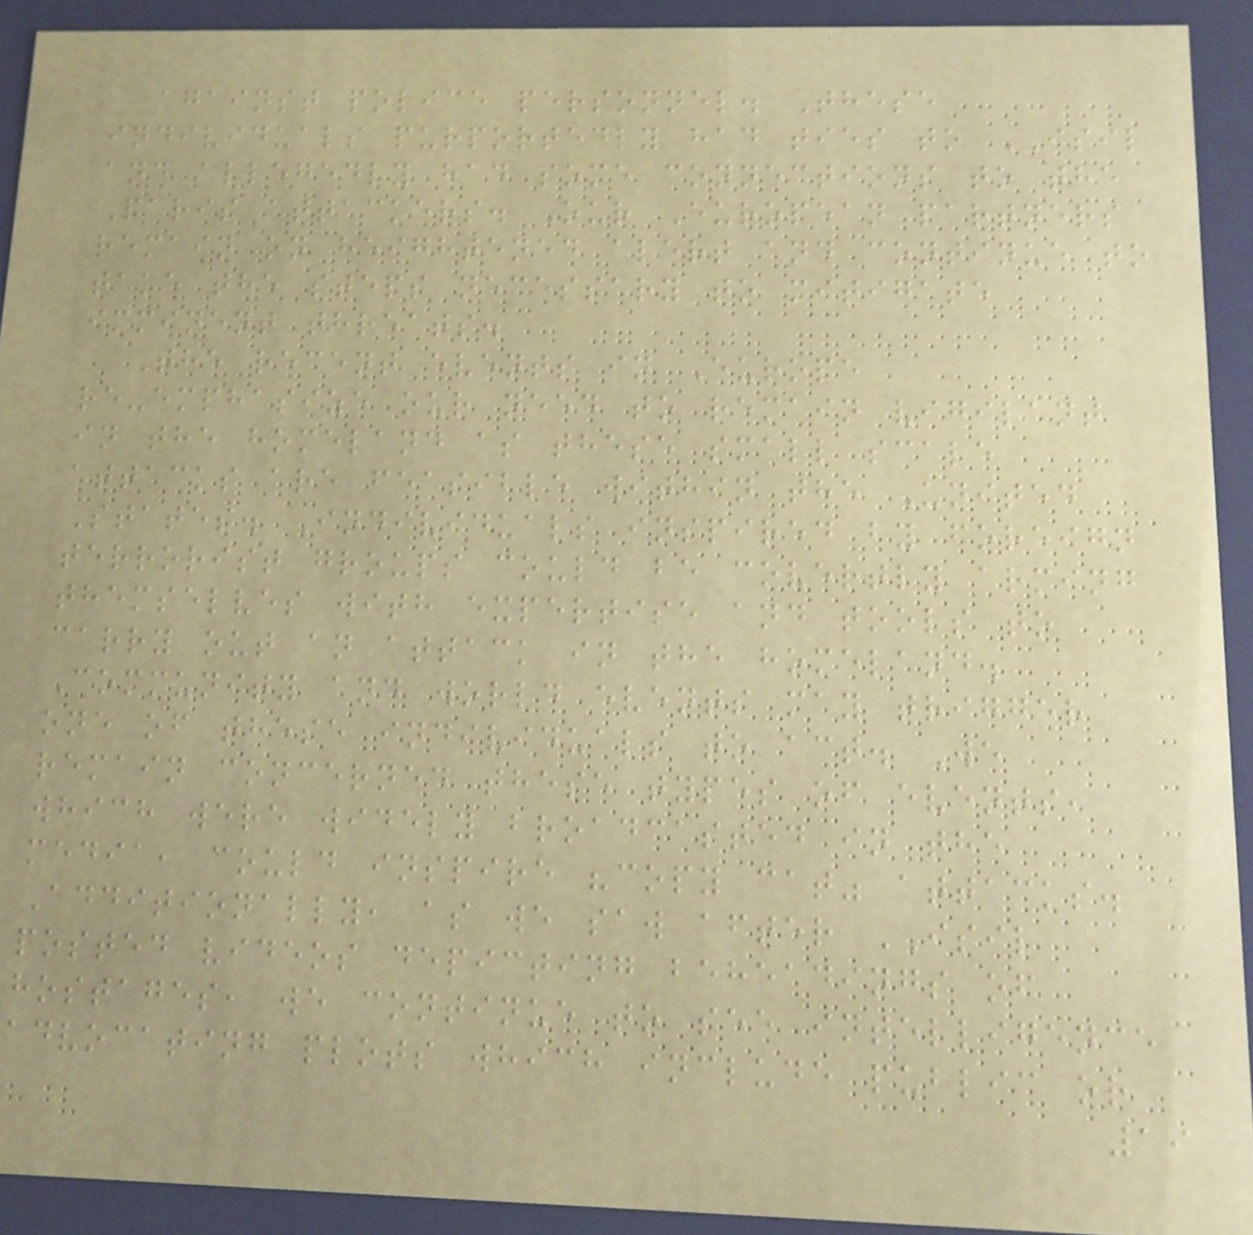against police personnel. These
individuals purportedly had ties to ISIL
and allegedly had some connections to the
Paris attackers. Our European partners
remain on heightened alert and continue to
take the steps necessary to mitigate
imminent threats.
The recent events in Europe
re-emphasize our need to remain vigilant
in the homeland as these small scale
attacks are feasible within the United
States. Individuals inspired by foreign
terrorist groups could be covertly arming
themselves with expertise and tools to
carry out an attack in the homeland.
Community and world events may trigger
one of these individuals to act. We
remain concerned these types of events,
which were widely broadcasted in the
media, could inspire "copy cat" attacks.
Additionally, as we saw after ISIL
posted videos depicting beheadings of
hostages, we continue to see intelligence
advocating plots which include public or
19
